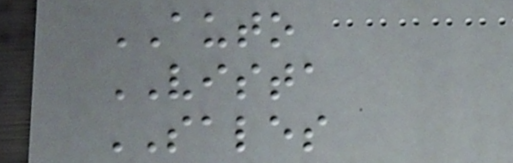AUTO
VISTA
SALES
